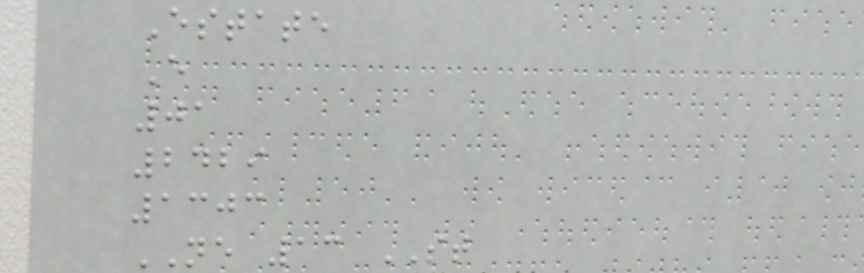Estate
E
01
2429
1303
NE 13 ST
